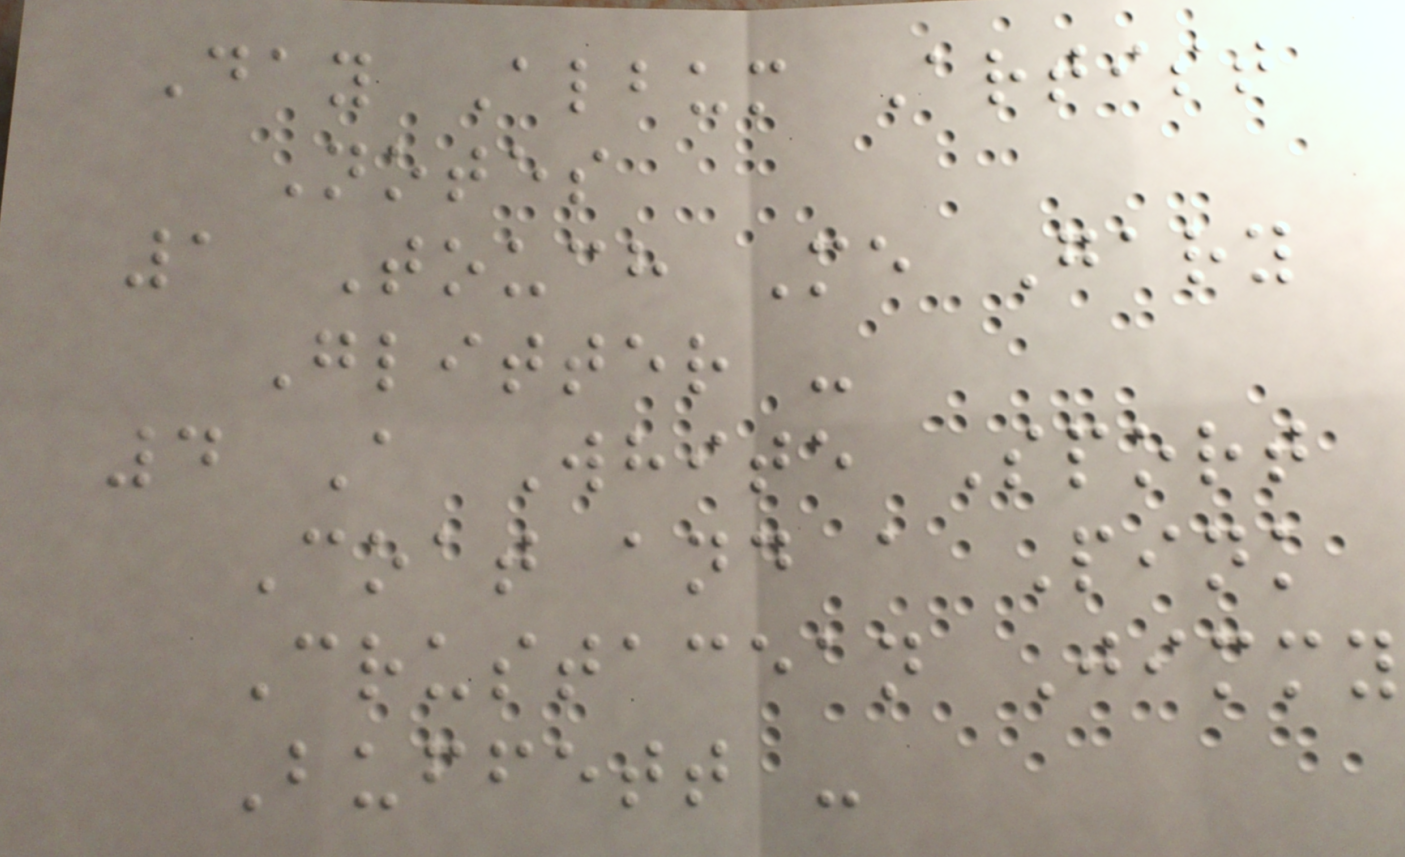Day Album Artist
Notes
1 Touch Me Gary
Glitter -
4 A White Sport
Coat and a Pink
Crustacean Jimmy
Buffett -
